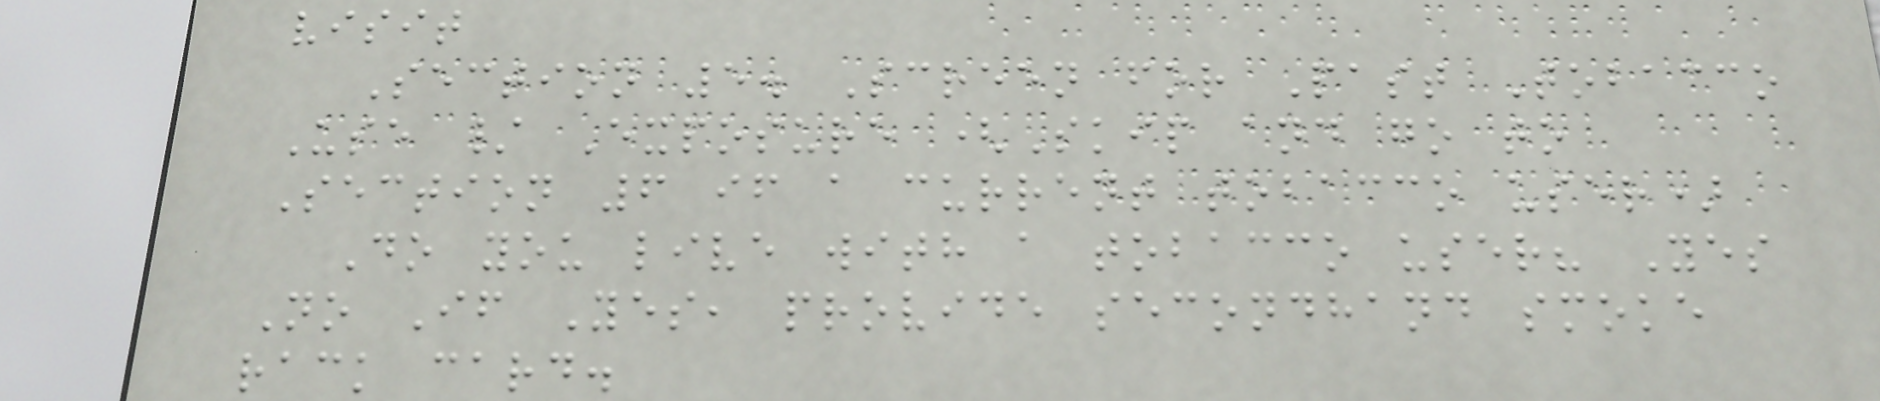visit
Section 5. Screen for Past Tobacco
Use / Exposure (Skip and go to
Section 6 if a current tobacco user)
Do you live with a tobacco user? Yes
No If Yes, provide secondhand smoke
rack card.
